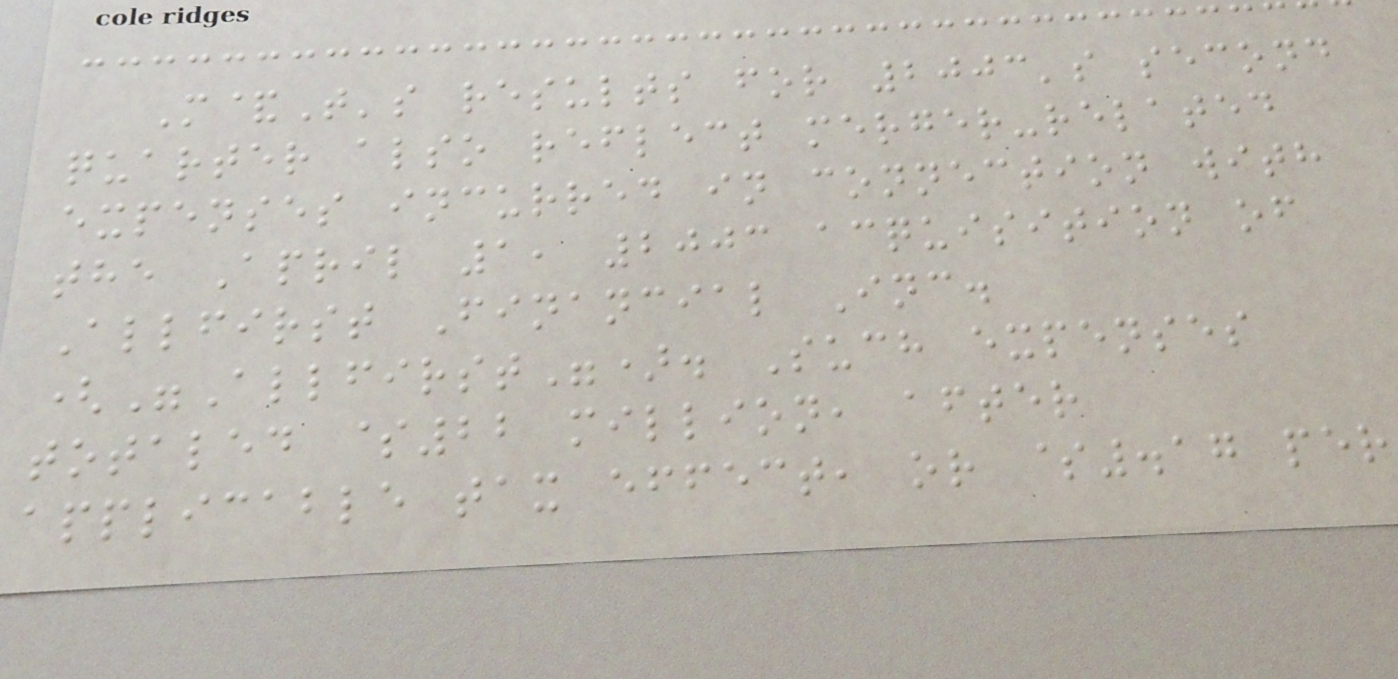M&T's results for 2003's second
quarter also reflect merger-related
expenses incurred in connection with
the April 1, 2003 acquisition of
Allfirst Financial Inc.
("Allfirst"). Such expenses
totaled $22 million, after
applicable tax effect, or $.17 per
